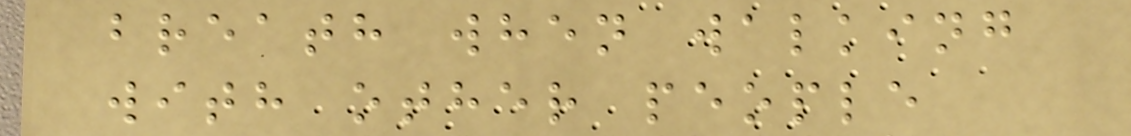breath when walking
with other people
